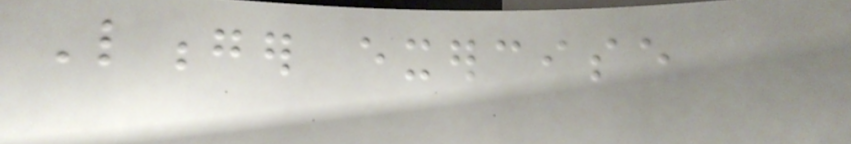Longer exercise
